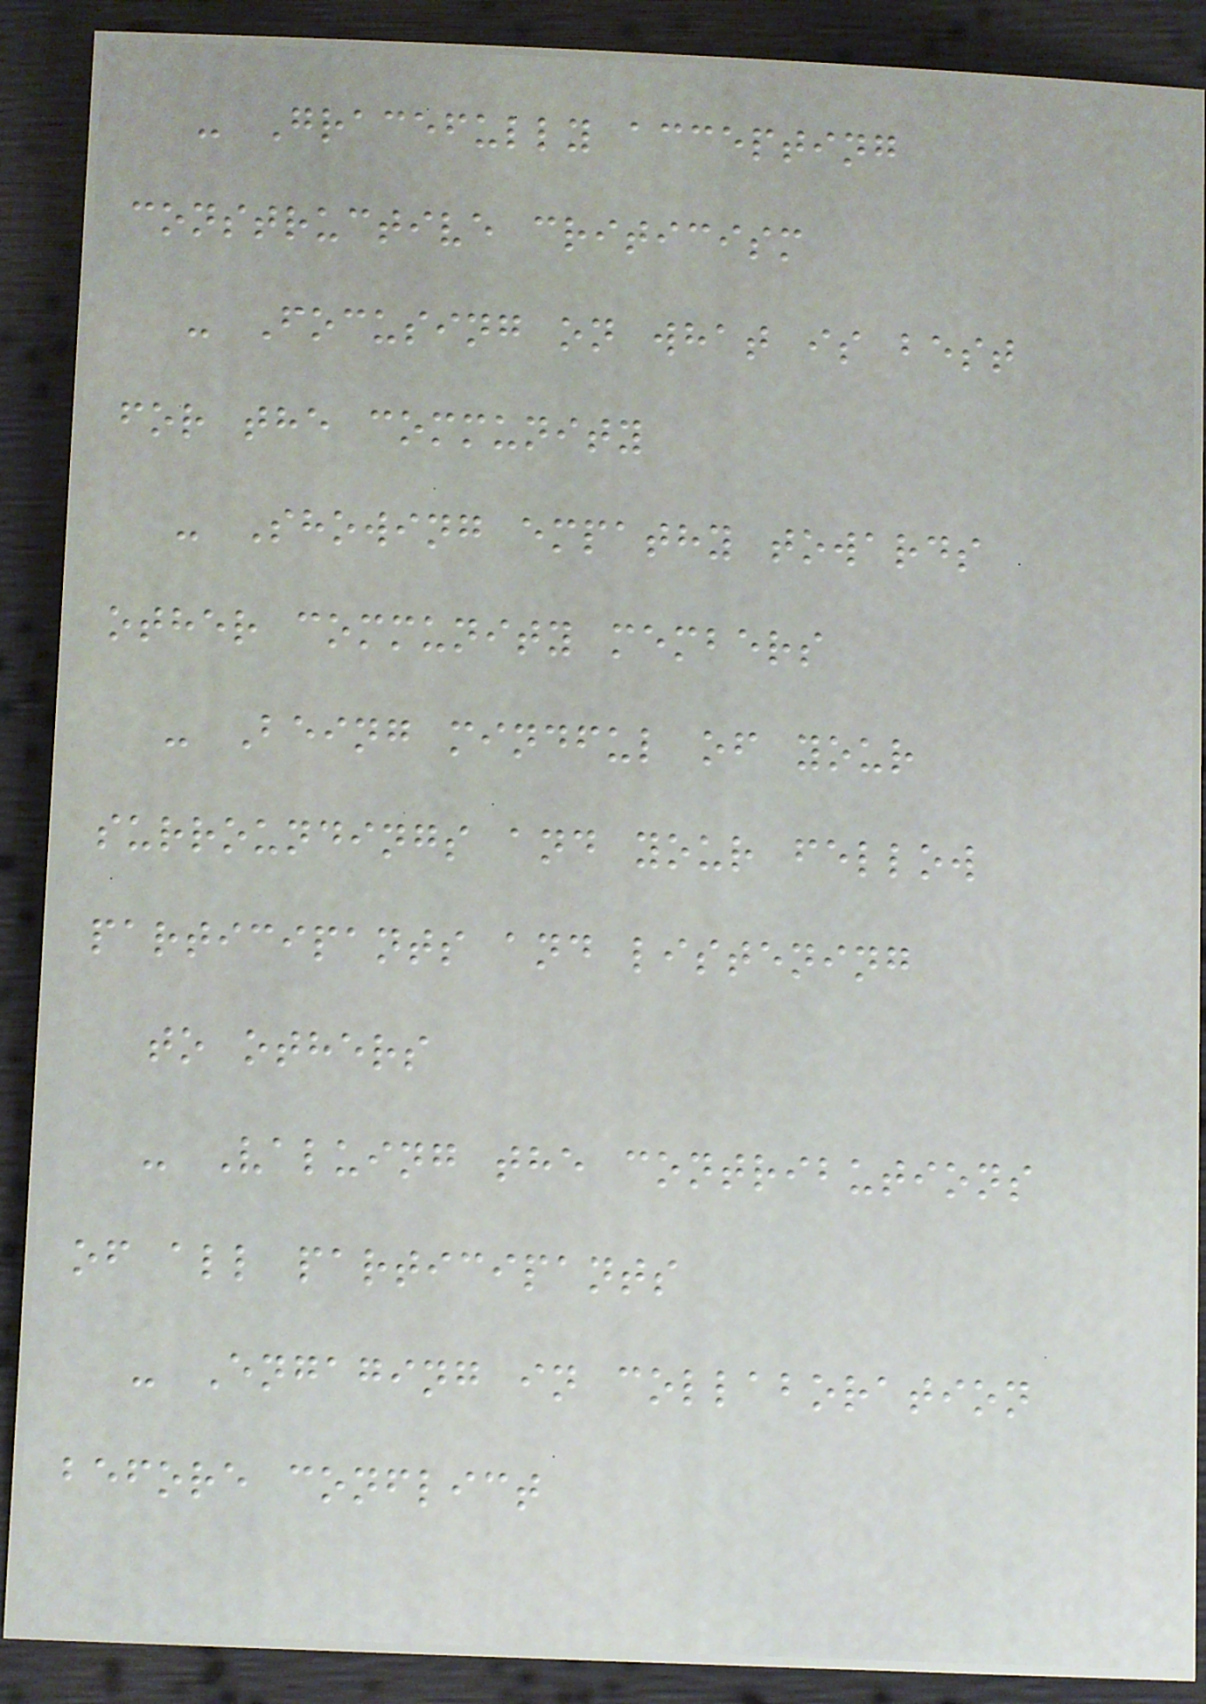- Gracefully accepting
constructive criticism
- Focusing on what is best
for the community
- Showing empathy towards
other community members
- Being mindful of your
surroundings and your fellow
participants and listening
to others
- Valuing the contributions
of all participants
- Engaging in collaboration
before conflict
